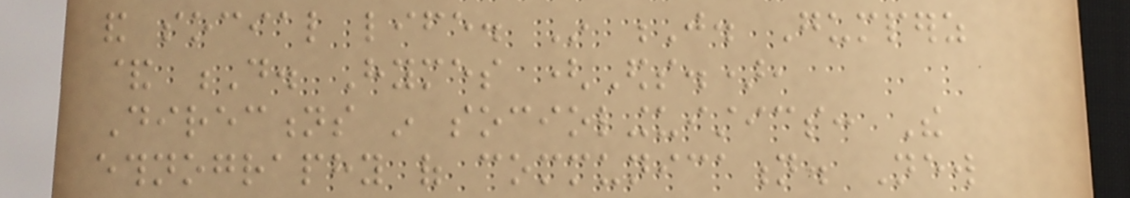and social life. In J. Gumperz
& D. Hymes (Eds.),
Directions in sociolinguistics: The
ethnography of communication. New
